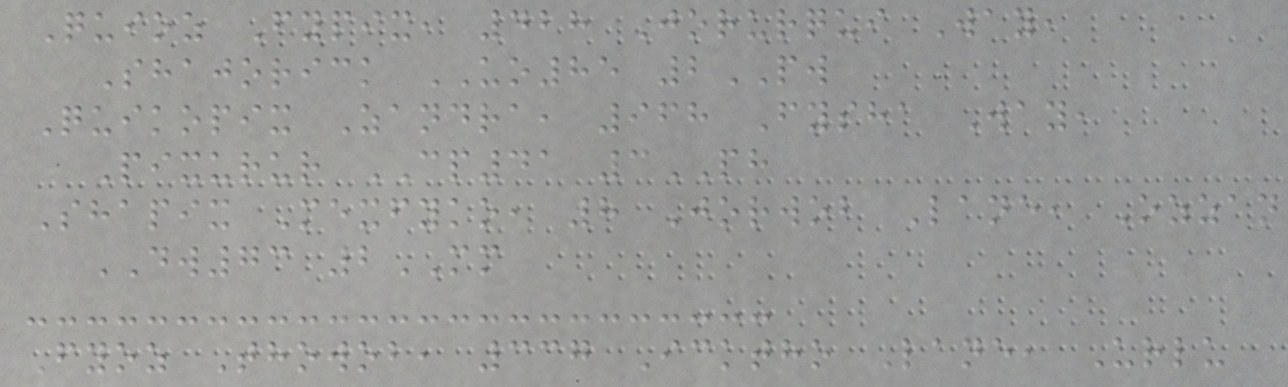Quioz Fypix, 428 Jorurqui Way,
Shajorick UO85 2PW
Quikopix Zandra, 968 Fysha Way,
Pixurur CP41 3PH
Shapix Mexfyko, 8 Jorwob Lane, Ozzan
DW73 2MM
Fyoz Thowob, 337 Icktho Lane, Urlu
